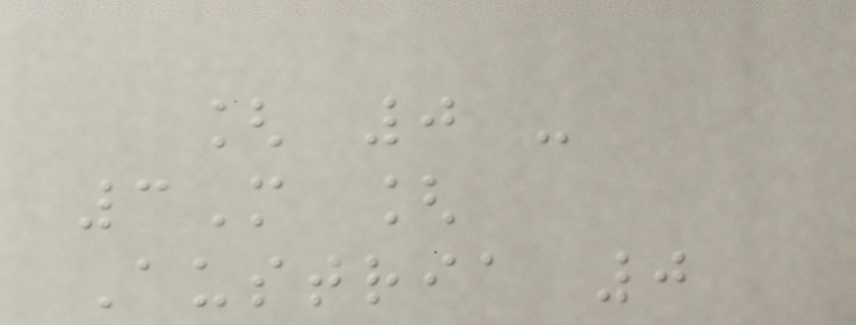[ 0 -
3M [
Austria 0
